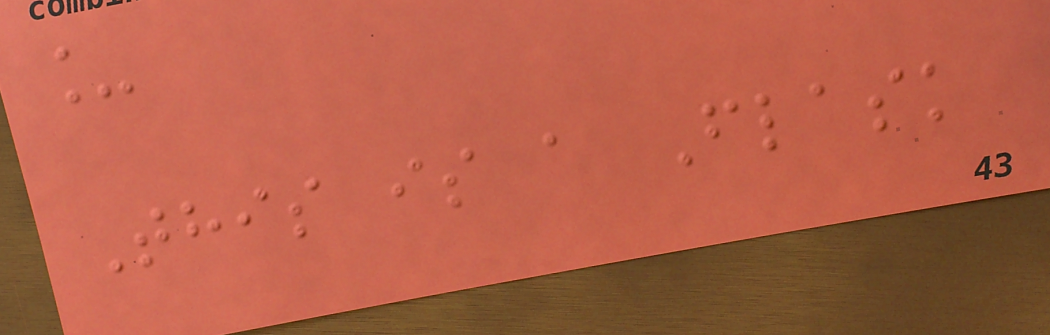_
This is a Flask
